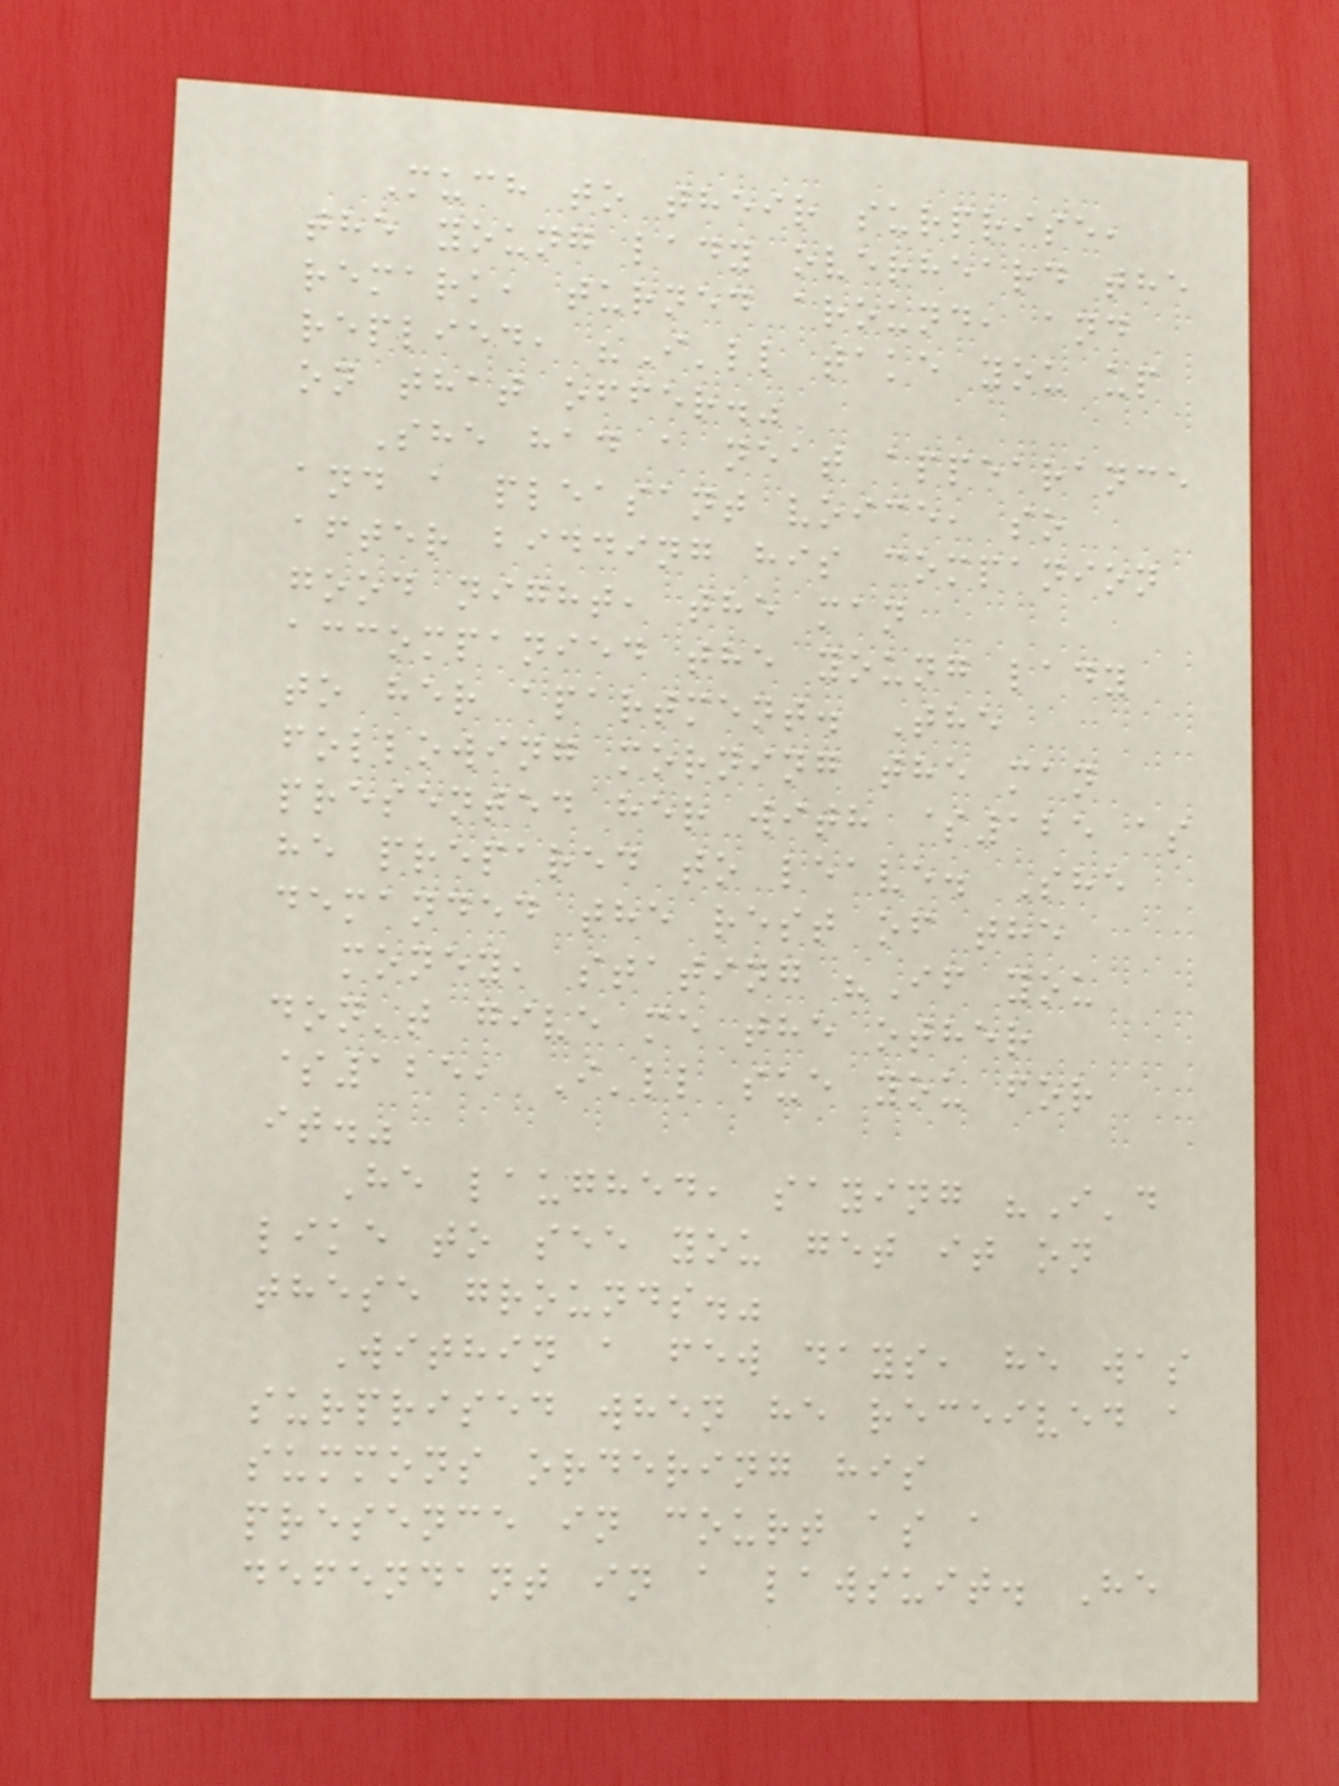Much to their surprise,
the young lady overheard the
remark, turned around, and
replied, "I'll take you up
on that offer."
She had a neat appearance
and a pleasant voice, so
after bidding his companion
good night, the man
accompanied the young lady
to her apartment. The
following morning the man
presented her with $125 as
he prepared to leave. She
demanded the rest of the
money, stating "If you
don't give me the other
$125, I'll sue you for
it."
He laughed, saying "I'd
like to see you get it on
these grounds."
Within a few days, he was
surprised when he received a
summons ordering his
presence in court as a
defendant in a lawsuit. He
